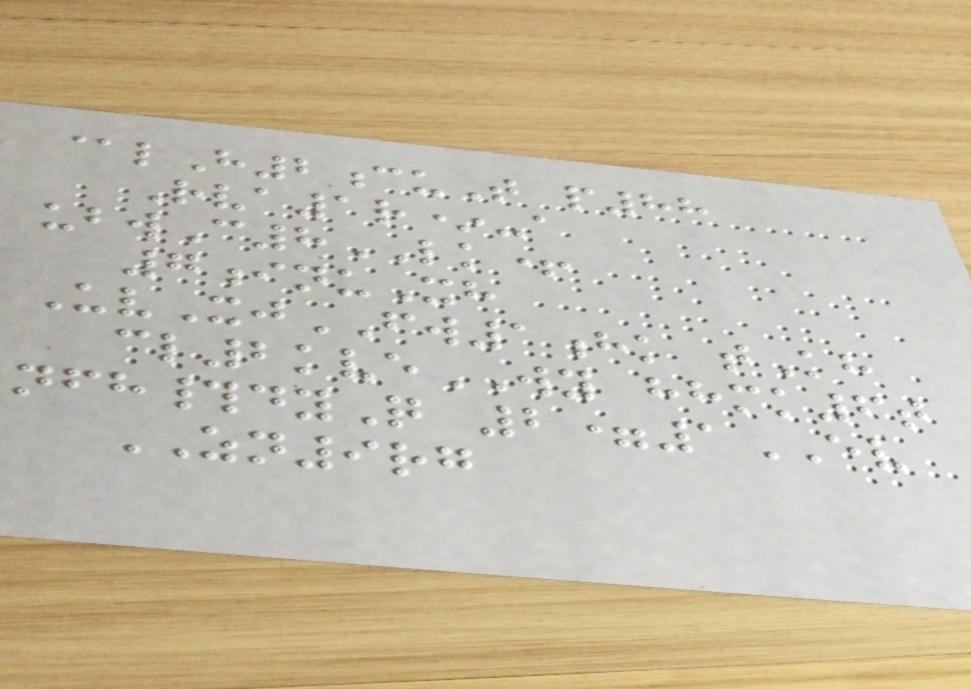@lH2cuT p88
Rva1r*-a
ubwC8LK+
7inuXh
UvXjFW1hk tKh
cl2kveWY hhmk6t
nfh#dyQ 2=1EV
ZN9rg
